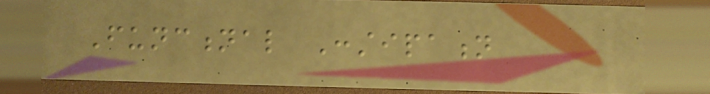Functional Constipation
